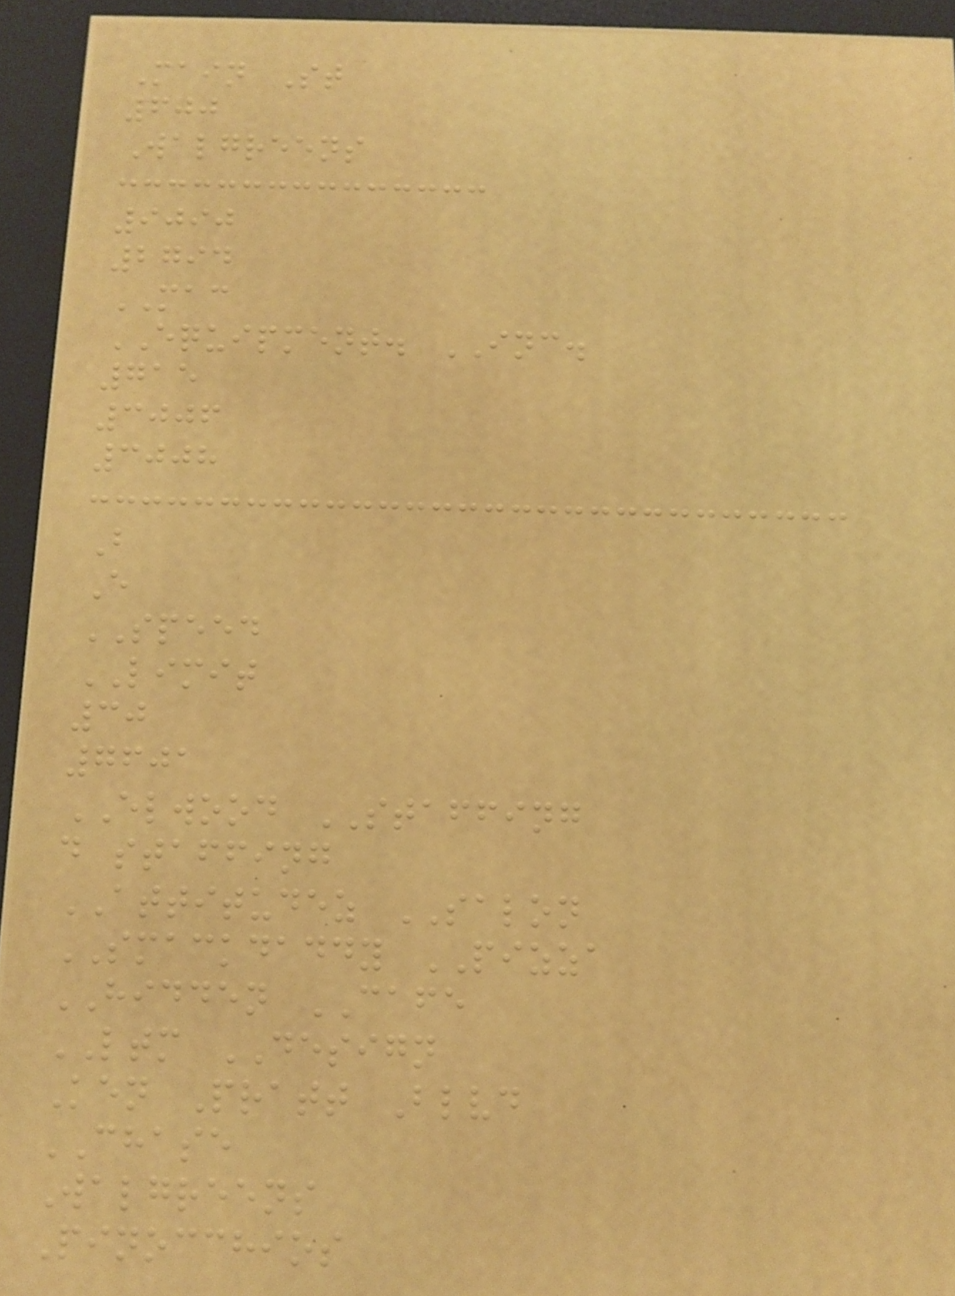Main St
600
Walgreens
9090
2794
MAC
EQUIPMENT. INC.
715
3006
3008
B
E
SPEED
LIMIT
30
7601
ELWOOD STAFFING
d staffing
ATTITUDEZ SALON
SMACKDADDY PIZZA
HIDDEN CAFE
LTM DESIGN
Ken Pratt Blvd
CHASE
Walgreens
Pinocchios
